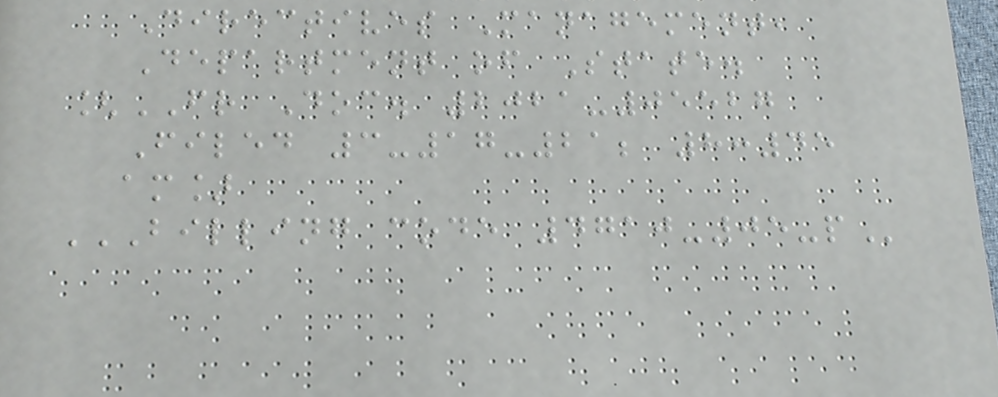Directives Management,
Department of State.
[FR Doc. 2021-05527
Filed 3-17-21; 8:45
am]
BILLING CODE 4710-05-P
